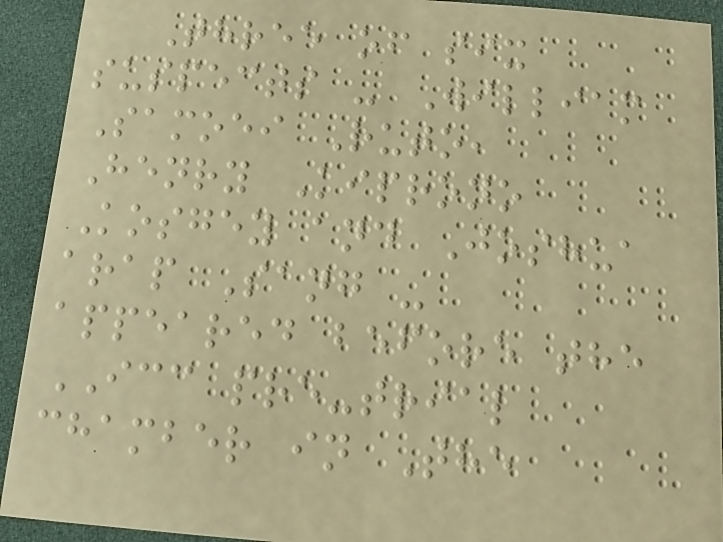Three of six
suspects - William
Samoei Ruto,
Henry Kiprono
Kosgey and Joshua
arap Sang -
appeared before the
ICC pre-trial
chamber in The
